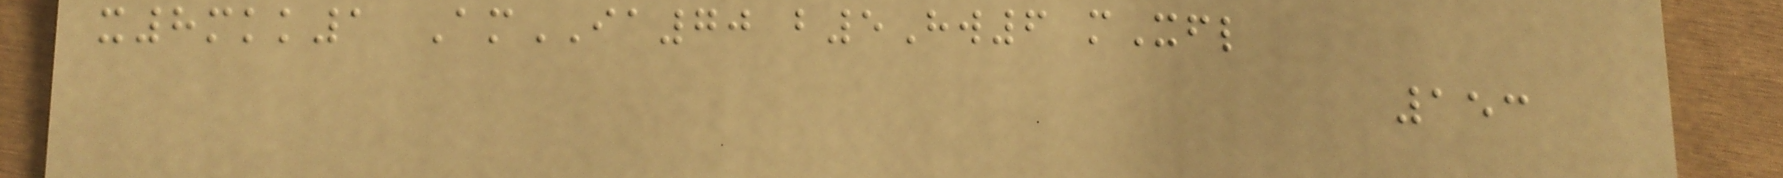x8mkk1 AmIA70 b5Hw6 mXfl
153
